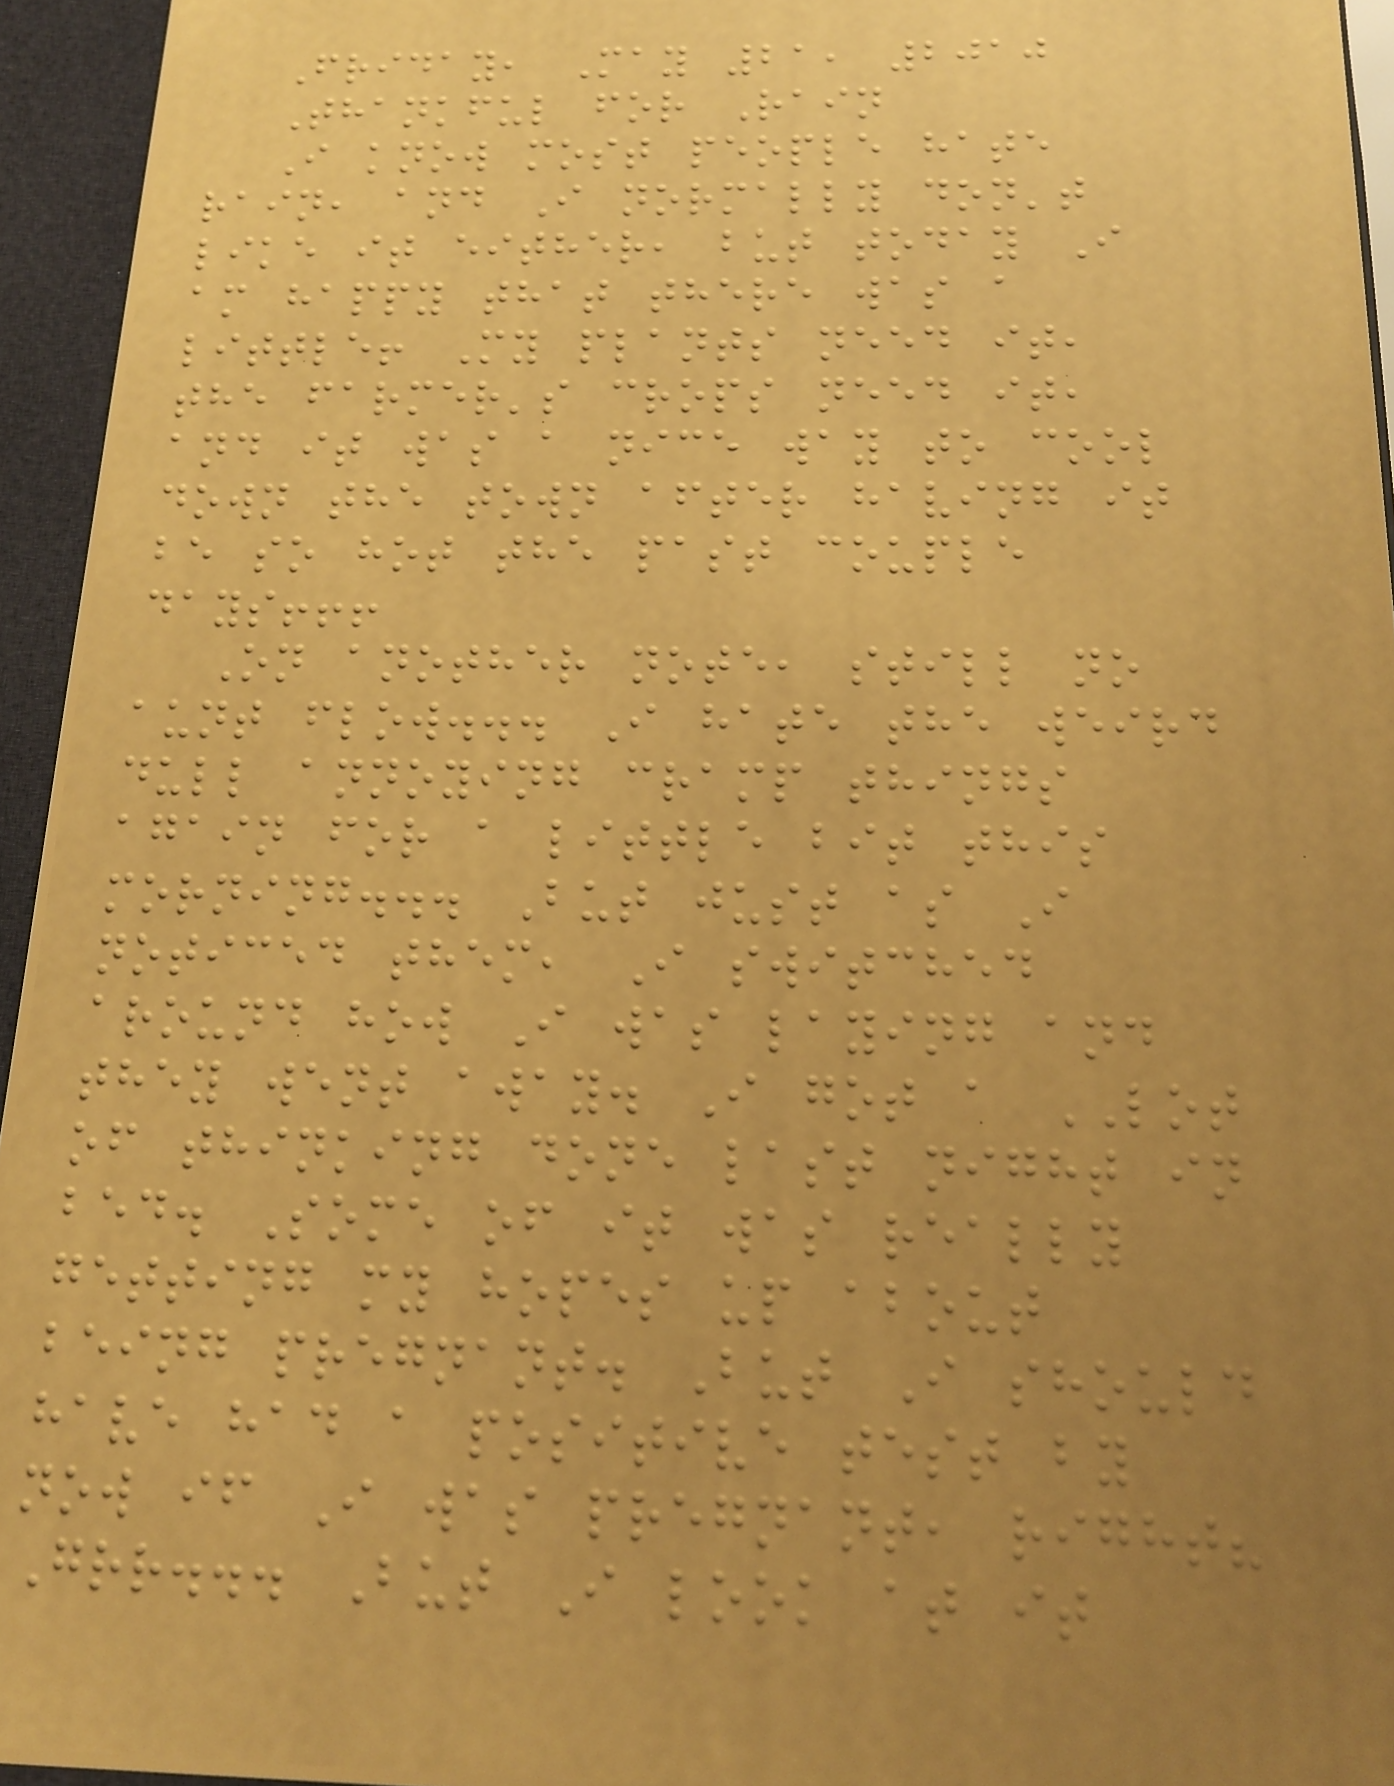Friday, May 21, 2010
Thankful for Rain
I know most people hate
rain, and I normally don't
like it either, but today I
am happy that there was a
little! My plants need it,
the farmer's crops need it,
and it was a nice way to cool
down the town after having it
be so hot the past couple
days!!!
On another note, still no
aunt flow... I hate the weird
dull annoying cramp things
again for a little bit this
morning... But just as I
noticed them, I switched
around how I was laying and
they went away. I got a LOT
of thinking done last night in
bed. Some of it was really
getting my hopes up about
being pregnant. But I should
have had a positive test by
now if I was pregnant, right?
Grr... But I look at it
